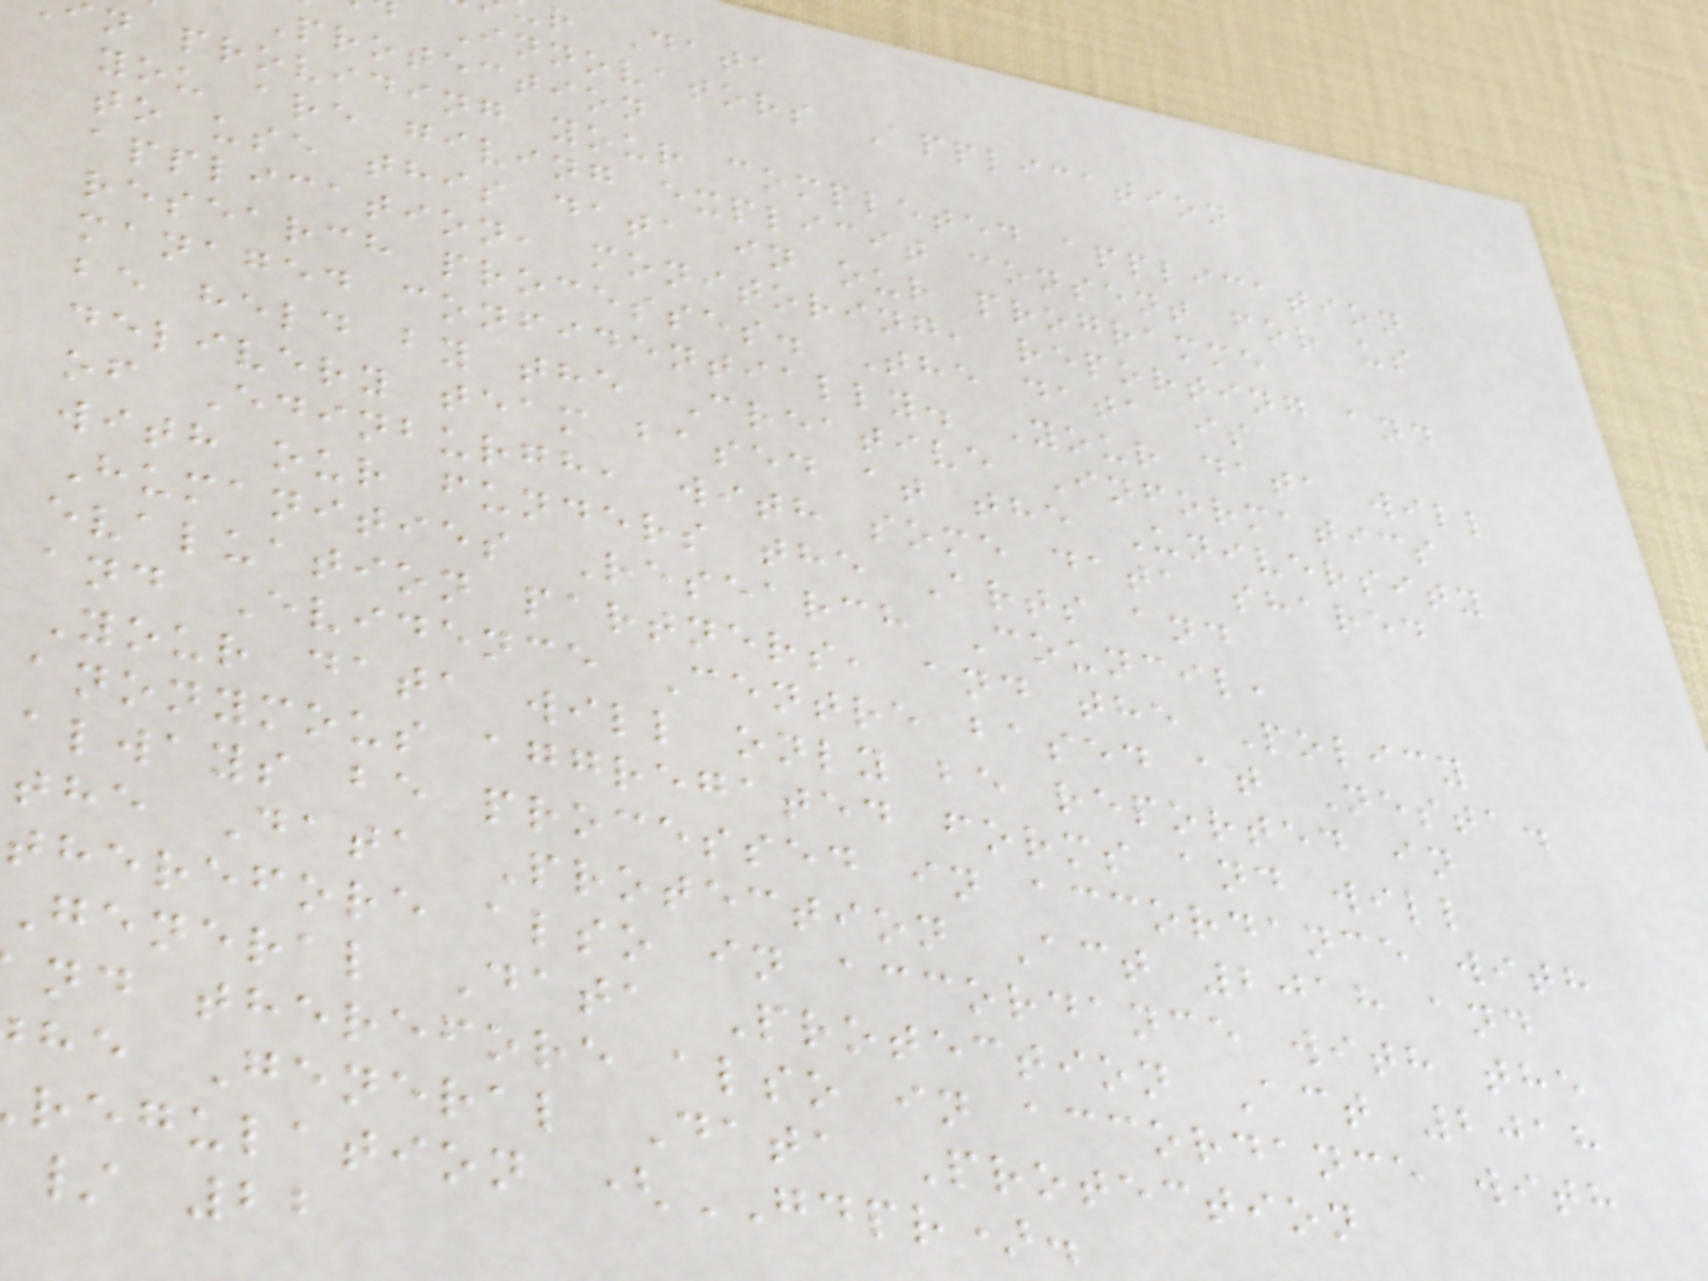r Data
Innovators Application
Protection
n providing your completed application
you are giving explicit consent for us
to use this data in our programme
application, monitoring, reporting and
research processes. The data is
managed confidentially. Your data will
be held by the Creative Informatics
delivery team based at the University
of Edinburgh, with some data shared
with our funders the Arts and
Humanities Research Council,
evaluation partners, and the Policy
and Evidence Centre based at Nesta.
Your data will only be reported in
anonymous aggregated forms and will
always be processed in accordance with
the Data Protection Act 2018 and
therefore also in accordance with the
general Data Protection Act 2018
nd therefore also in accordance with
he General Data Protection
regulation (GDPR).
/ 22
